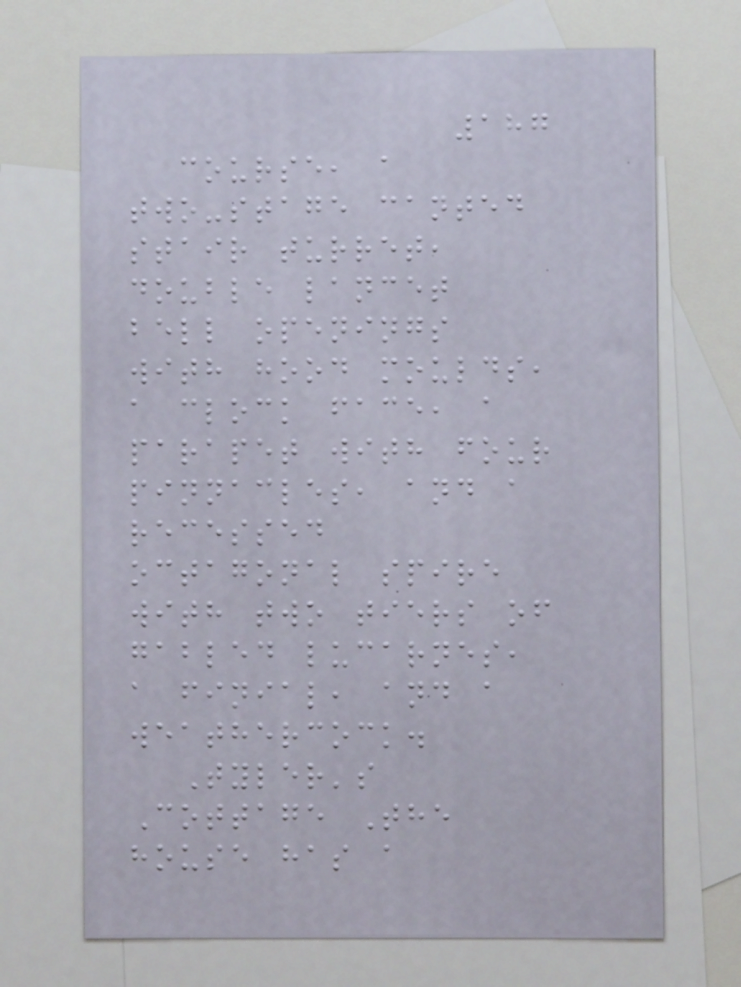187
course, a
two-stage canted
stair turret,
double lancet
bell openings
with hood moulds,
a clock face, a
parapet with four
pinnacles, and a
recessed
octagonal spire
with two tiers of
gabled lucarnes,
a finial, and a
weathercock.
Tyler's
Cottage The
house has a
